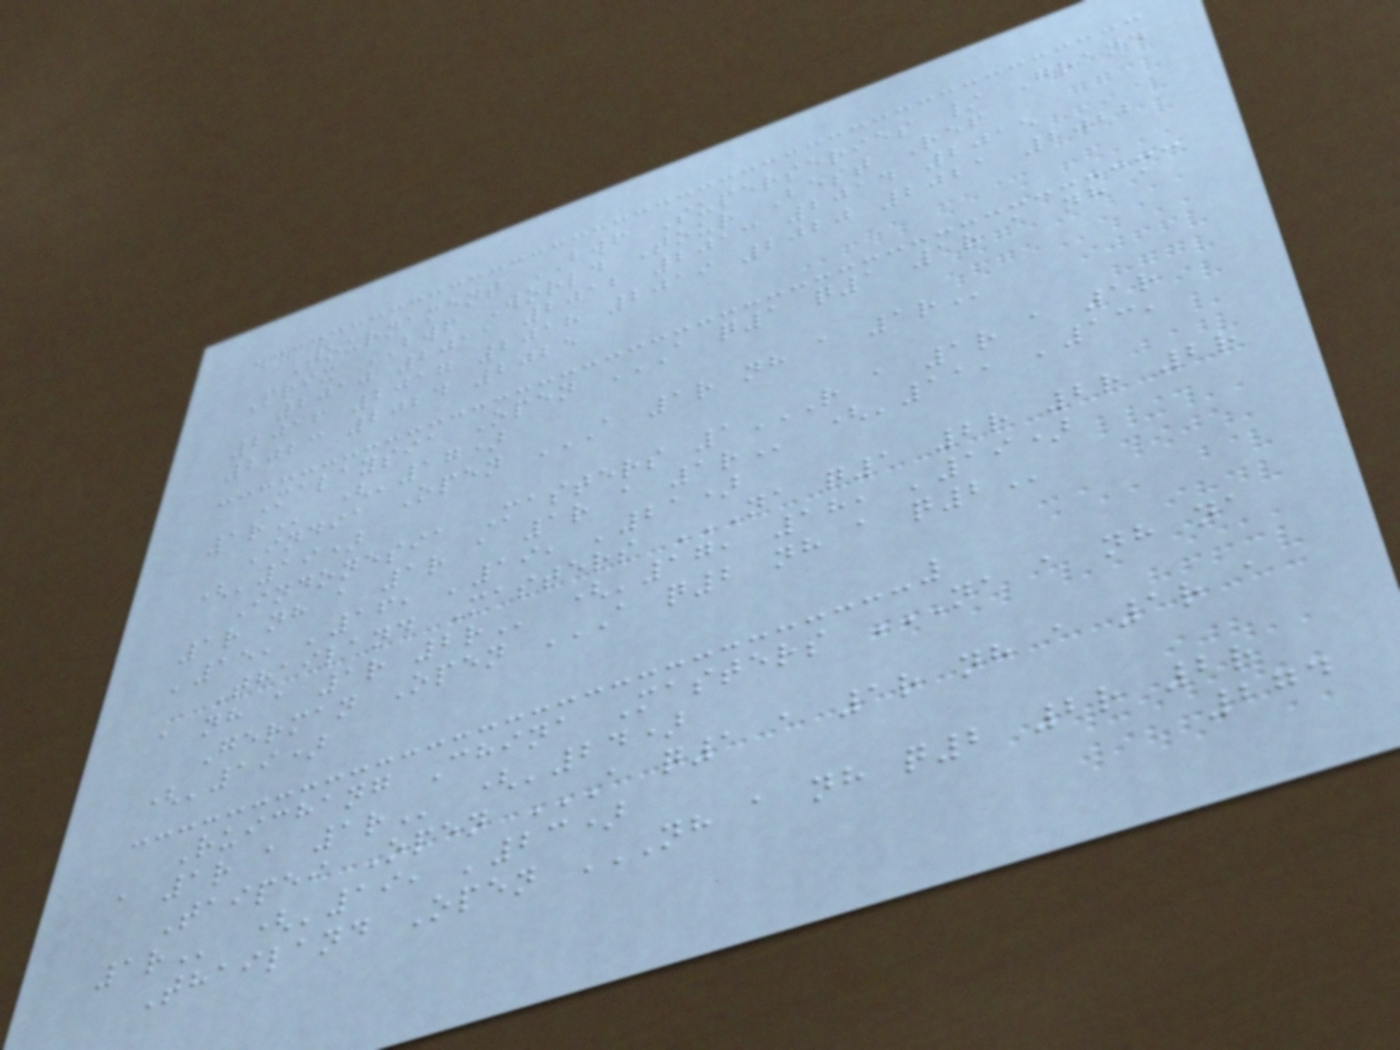Tournament BWF Superseries / Grand
Prix BWF World Tour Best Ref
2010 2011 2012 2013 2014 2015
2016 2017 2018 2019 2020 2021 2022
2023 2024 2025
Malaysia Open A Q1 Q1 1R A NH A
1R ('17)
India Open A 1R NH A 1R
('19)
Indonesia Masters 1R A 1R A 1R
1R NH A 1R A 1R A 1R ('11, '13,
'15, '16, '19, '21)
Thailand Masters NA Q1 2R 2R 2R
A NH A 1R 2R ('17, 18, '19)
German Open A Q2 NH A Q2
('19)
Ruichang China Masters NA A NH NA
A 1R A 1R ('24)
Taipei Open A Q1 A 1R NH A 1R A
1R ('19, '23)
Thailand Open NH A NH Q2 2R 2R
274
